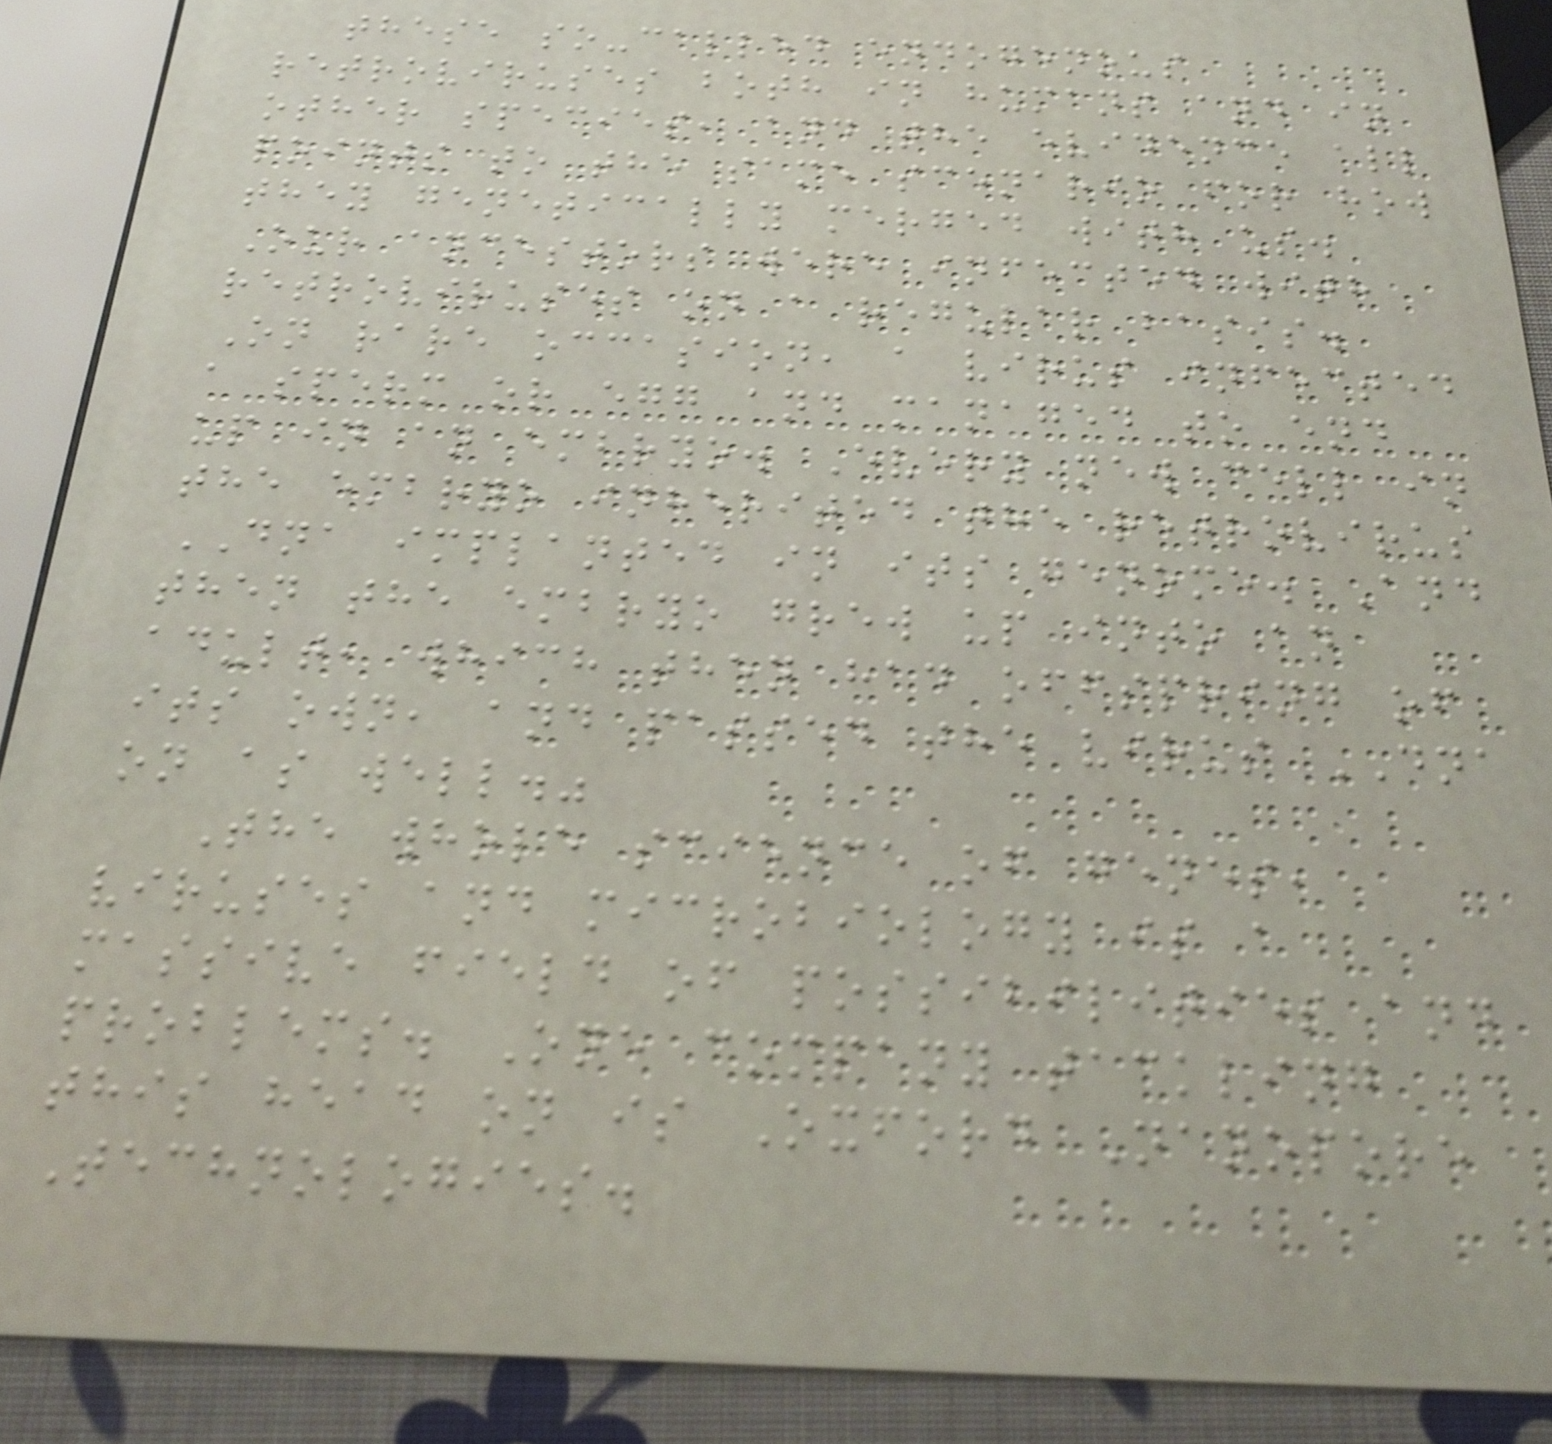these so-called endogenous
retroviruses both in humans and in
other species, and the evidence all
points to the same scenario for how
they genetically merged with us.
Our ancestors were infected with
retroviruses on a regular basis.
On rare occasion, a virus infected
a sperm or egg and managed to end
up in an embryo. Every new cell in
the embryo inherited the retrovirus
DNA implanted in its genome. And
then the embryo grew up into an
adult, which then had offspring of
its own, and passed the virus DNA
on as well."
The whole science of genes,
viruses and microbiology is a
massive field of possibilities and
problems. One company tackling
this head on is Oxford Nanopore
Technologies.
